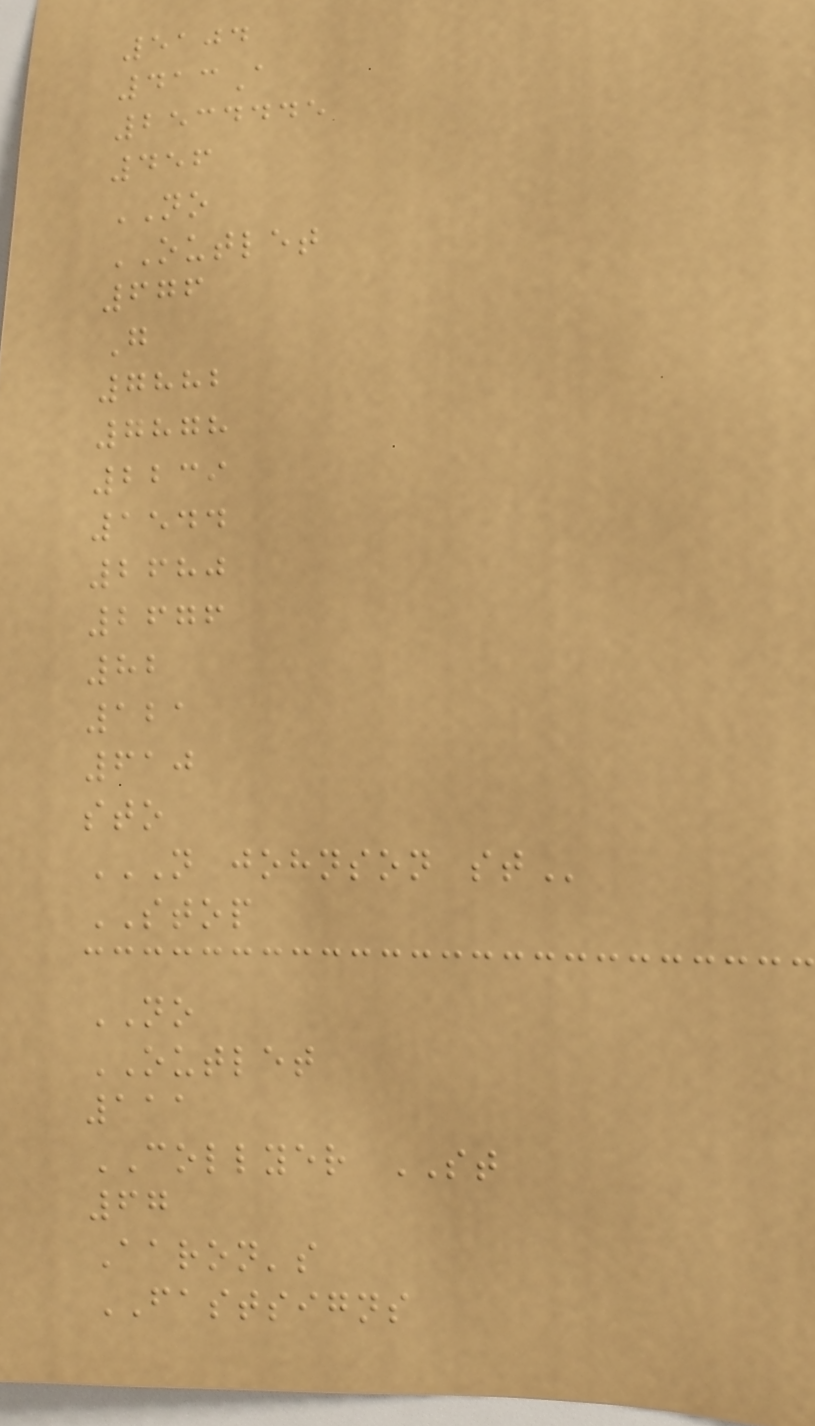5104
413A
2534445
456
NO
OUTLET
676
G
7882
7878
2239
1544
2680
2676
82
121
610
sto
N JOHNSON ST
STOP
NO
OUTLET
111
COLLYER ST
67
Aaron's
FASTSIGNS
